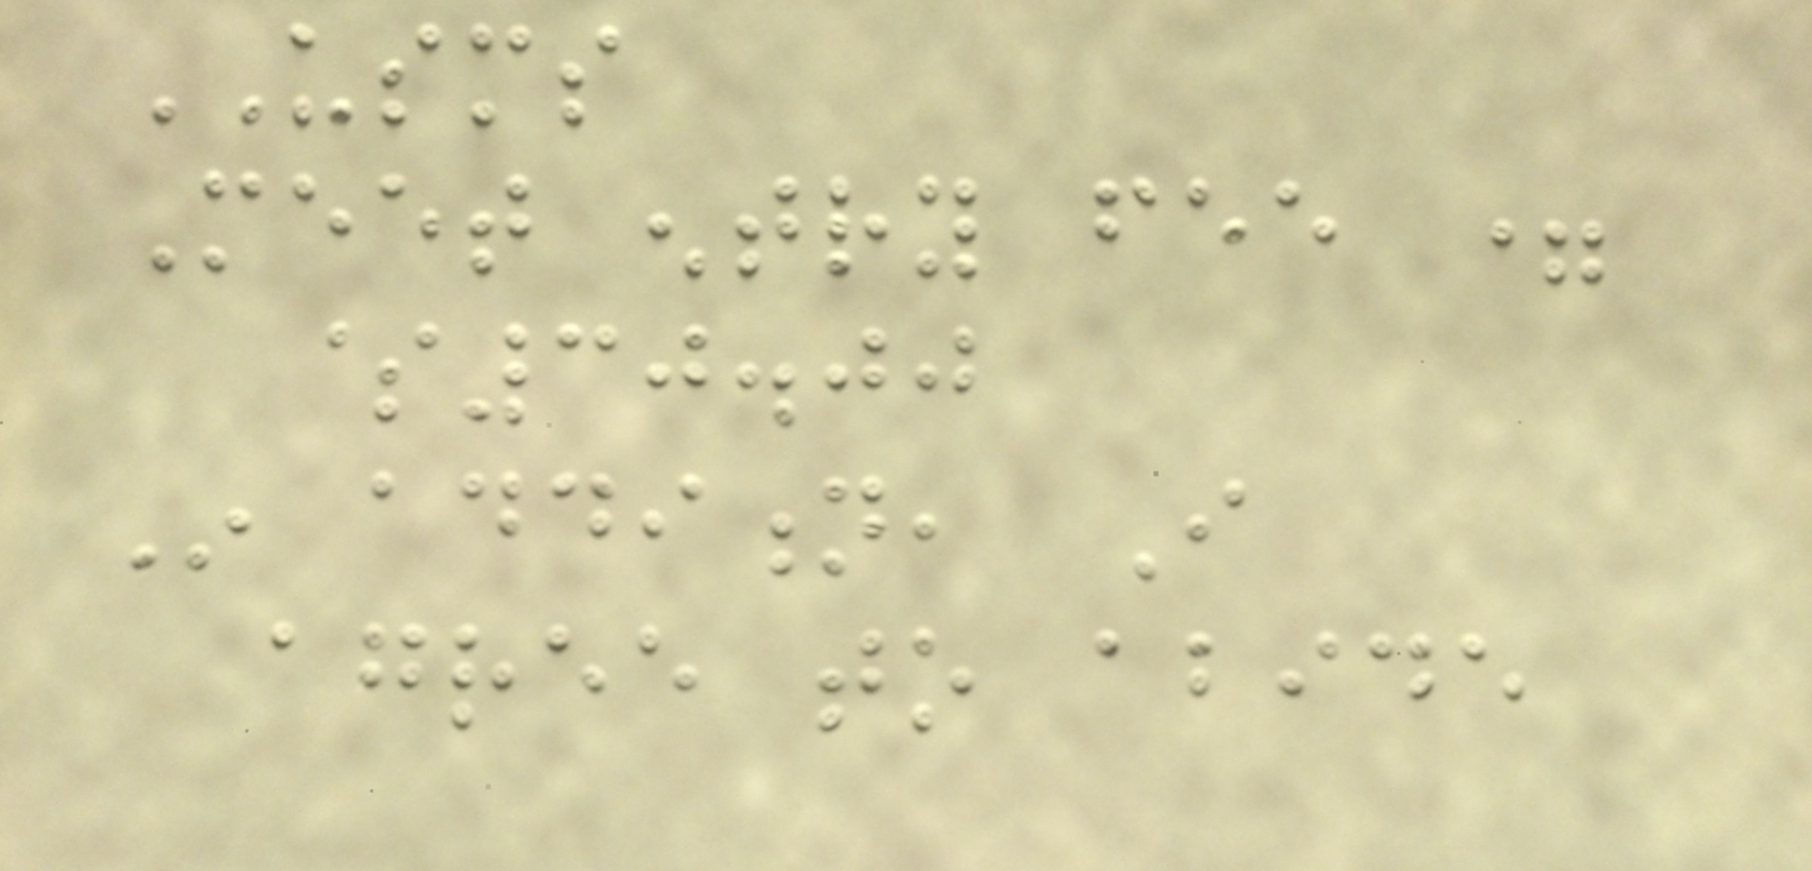USMS
Meet entry fee =
$30.00
In addition, I
agree to abide
